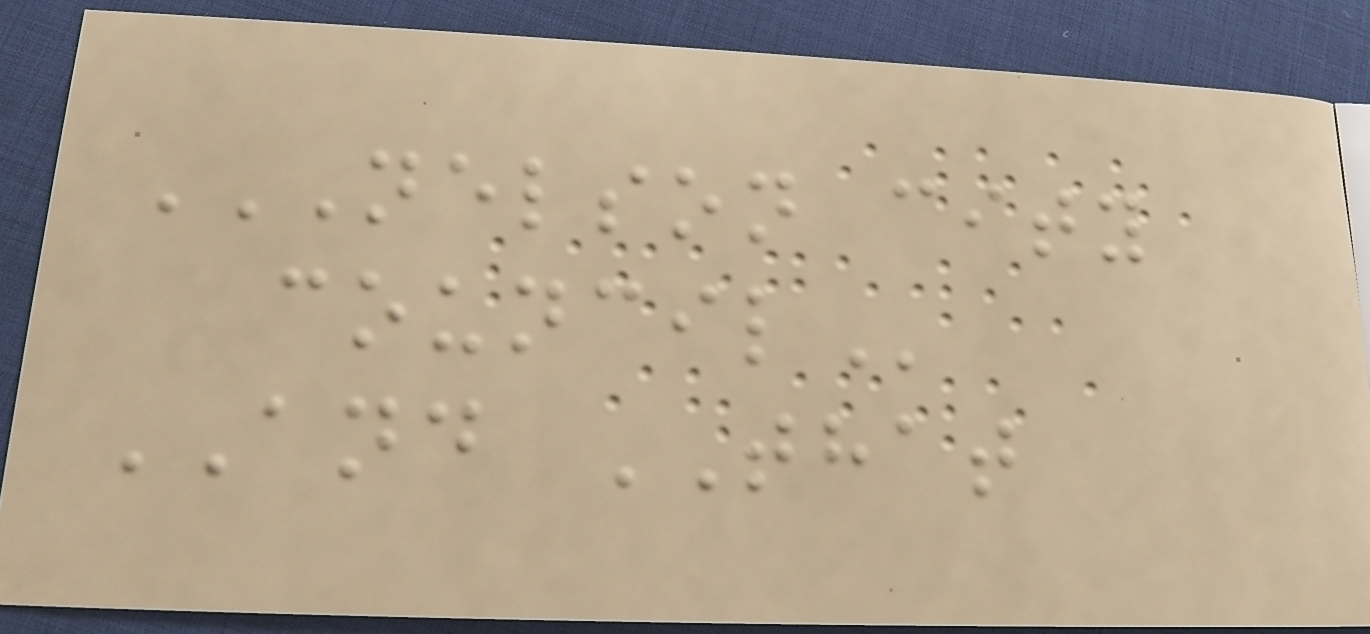NELSON CITY
COUNCIL
AND THAT
